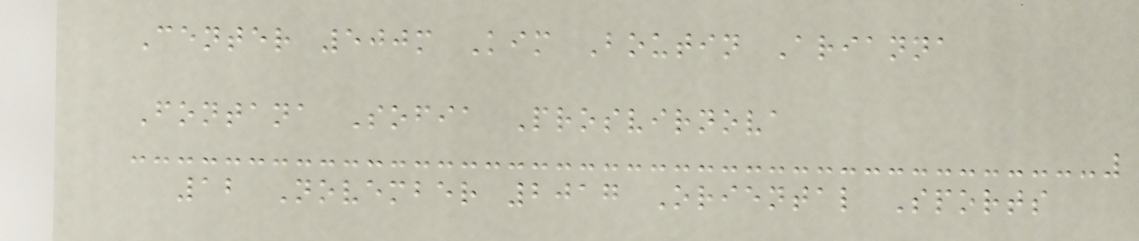Center 500m Kim Boutin Arianna
Fontana Sofia Prosvirnova
12 November 2017 Oriental Sports
